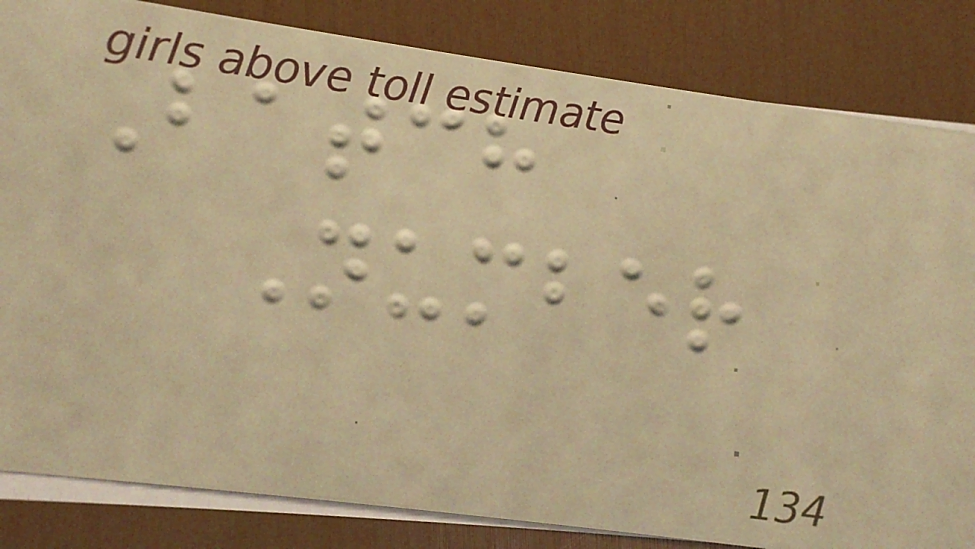Batch
Number
